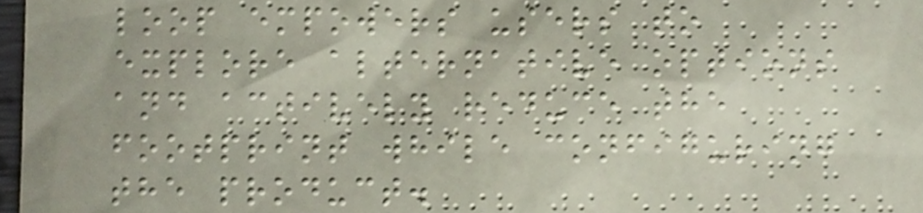loop empowers users to
explore alternative options
and actively reduce the
footprint while configuring
the product.
